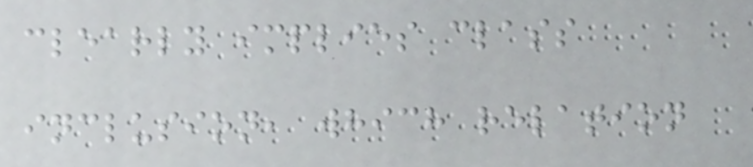clearly implies class
inclusion, which relation
